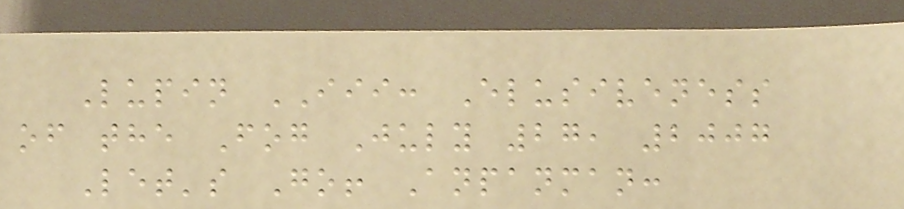Lupin III: Elusiveness
of the Fog July 27, 2007
Let's Go! Anpanman:
